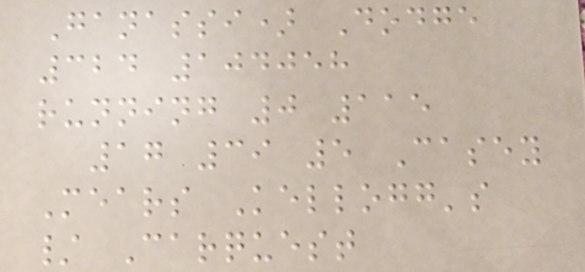Ganassi) Dodge
324 104058
running 0 115
17 39 5 Casey
Mears Kellogg's
/ Carquest
